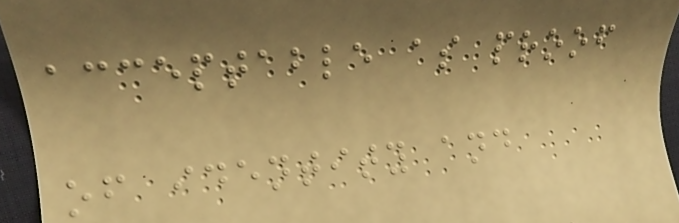acceptable as proof
of identity and
